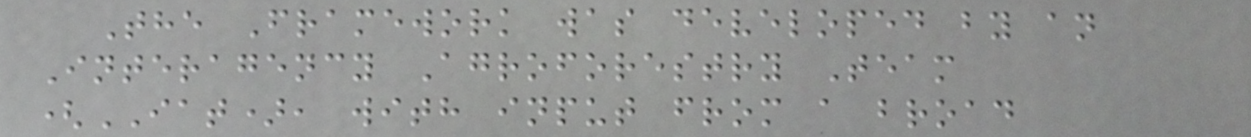The Framework was developed by an
Interagency Agroforestry Team
(IAT), with input from a broad
